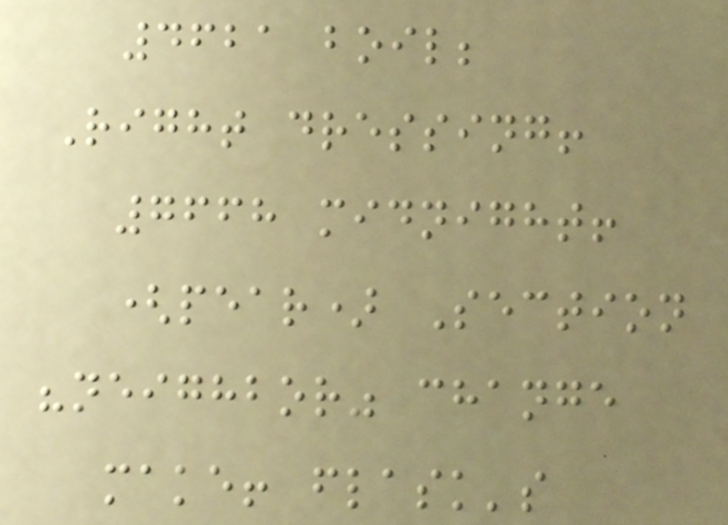4621 boil;
Right dressing!
7668 midnight!
(pear) Section
"neighbor" change
make! flask's
